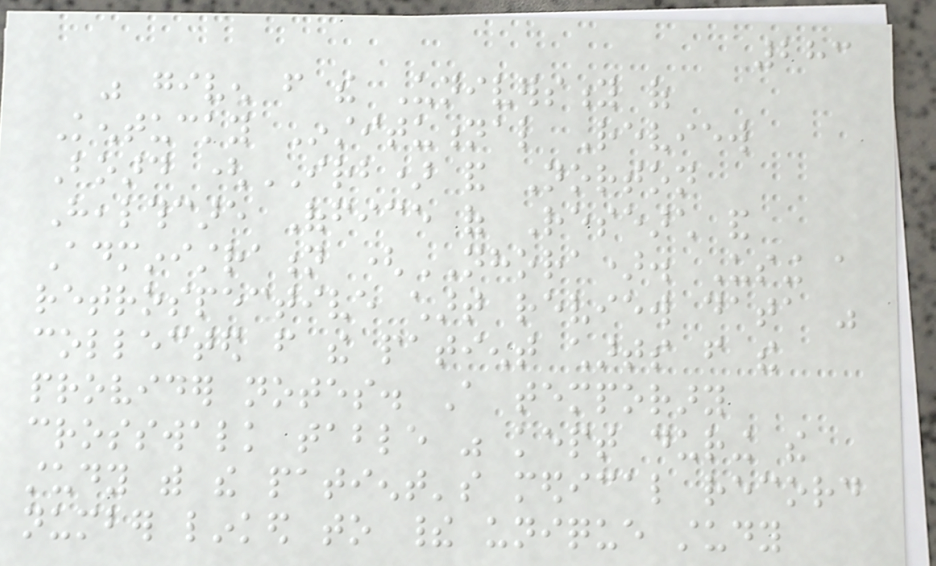283
was given from the University of
Kentucky Institutional Review
Board (IRB) and Norton
Healthcare Office of Research and
Administration (NHORA). Using a
retrospective chart review data was
collected from the patient charts from the
provider notes. A temporary
crosswalk table was kept during the
study with the patient's medical record
number linked to their unique study
